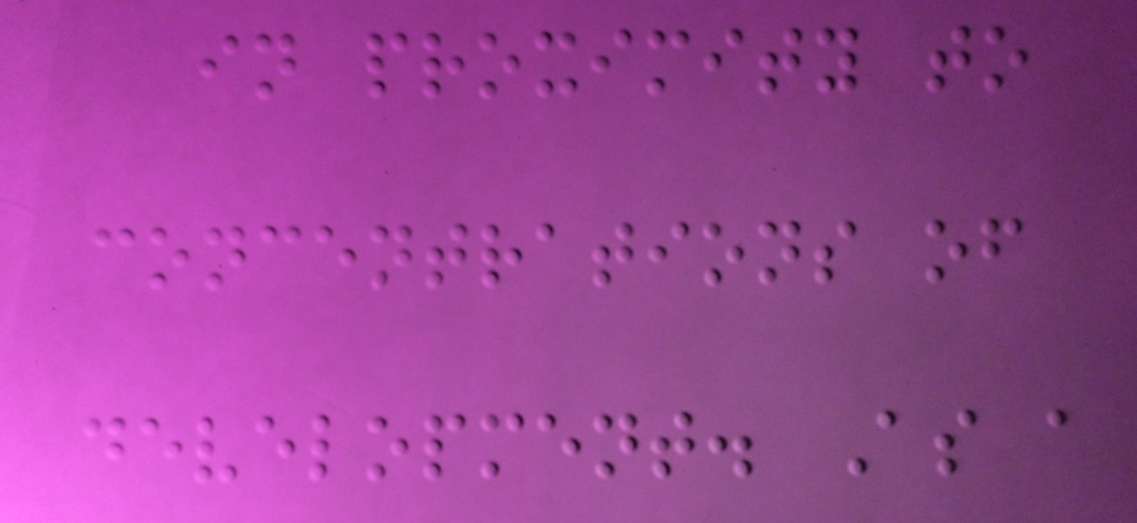in proximity to
concentrations of
development. As a
